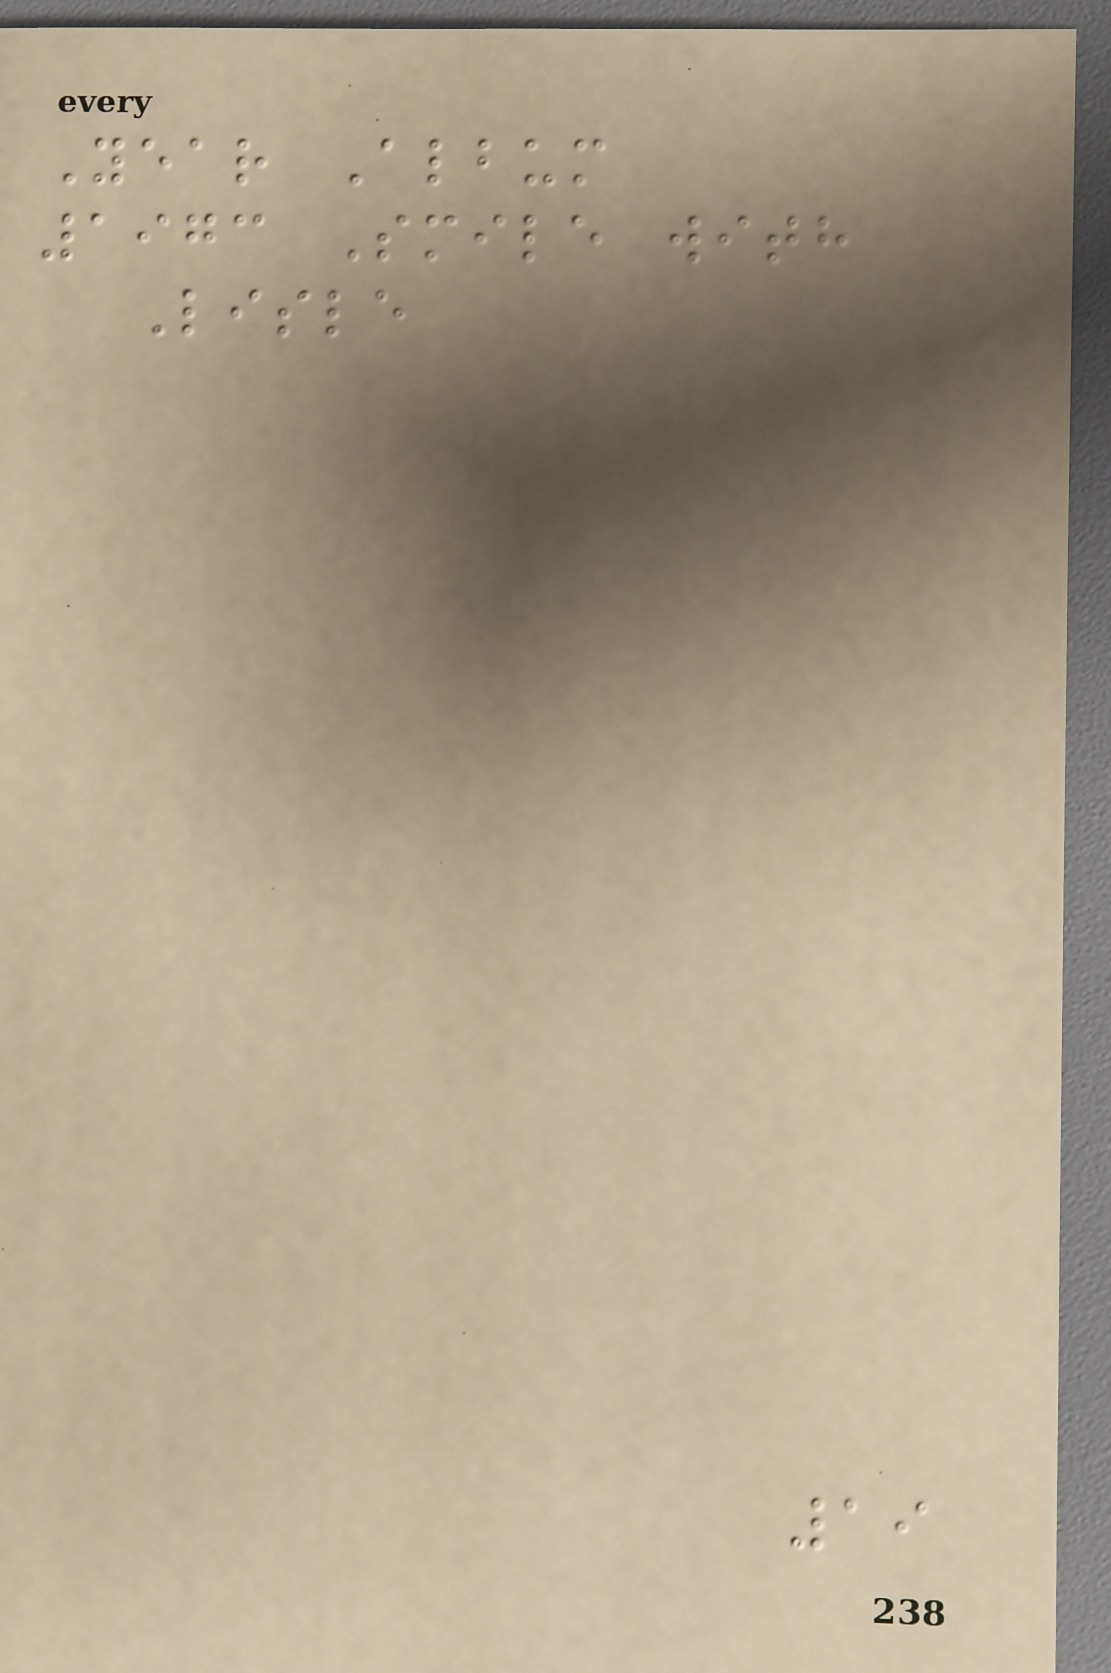Year Album
1973 Smile with
Lisle
19
